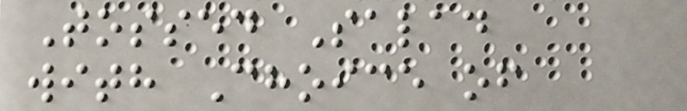Tossed Salad
with Choice of
